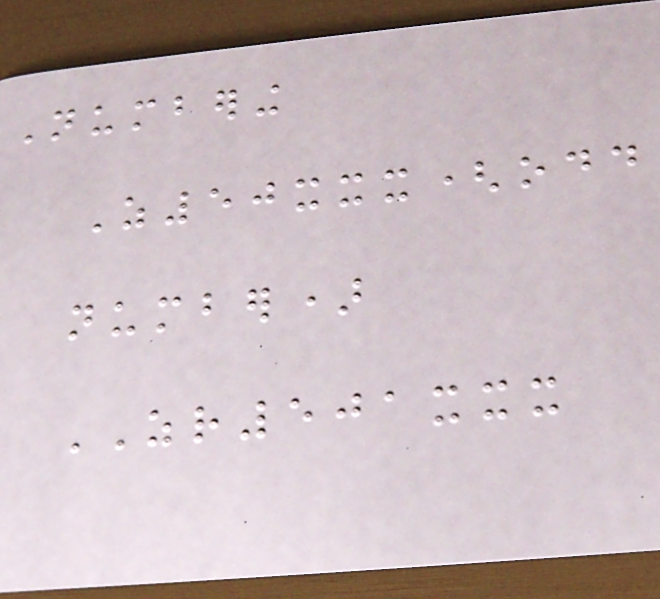Numbering
Z50xxx(odd
number)
ZR501xxx
